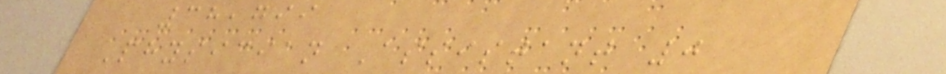38,799
Physician Assistant 0
